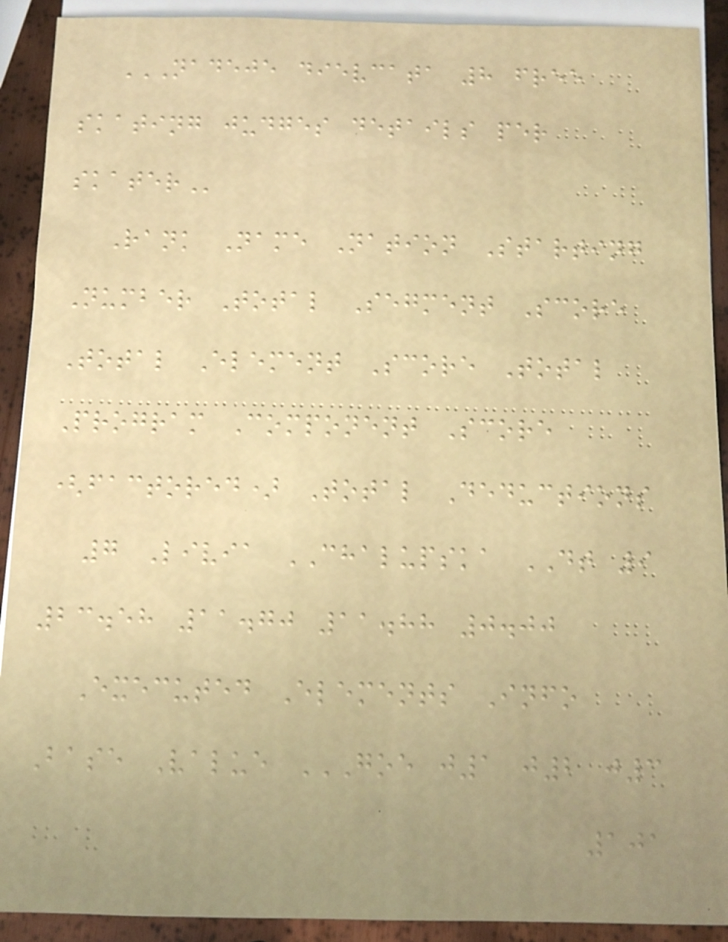NADEJE DIEVCATA 8 FREE
SKATING JUDGES DETAILS PER
SKATER
Rank Name Nation Starting
Number Total Segment Score
Total Element Score Total
Program Component Score
(factored) Total Deductions
7 Livia CHALUPSKA DT 9
23.58 11.70 11.88 0.00
Executed Elements Info
Base Value GOE J1 J2 J3
101
